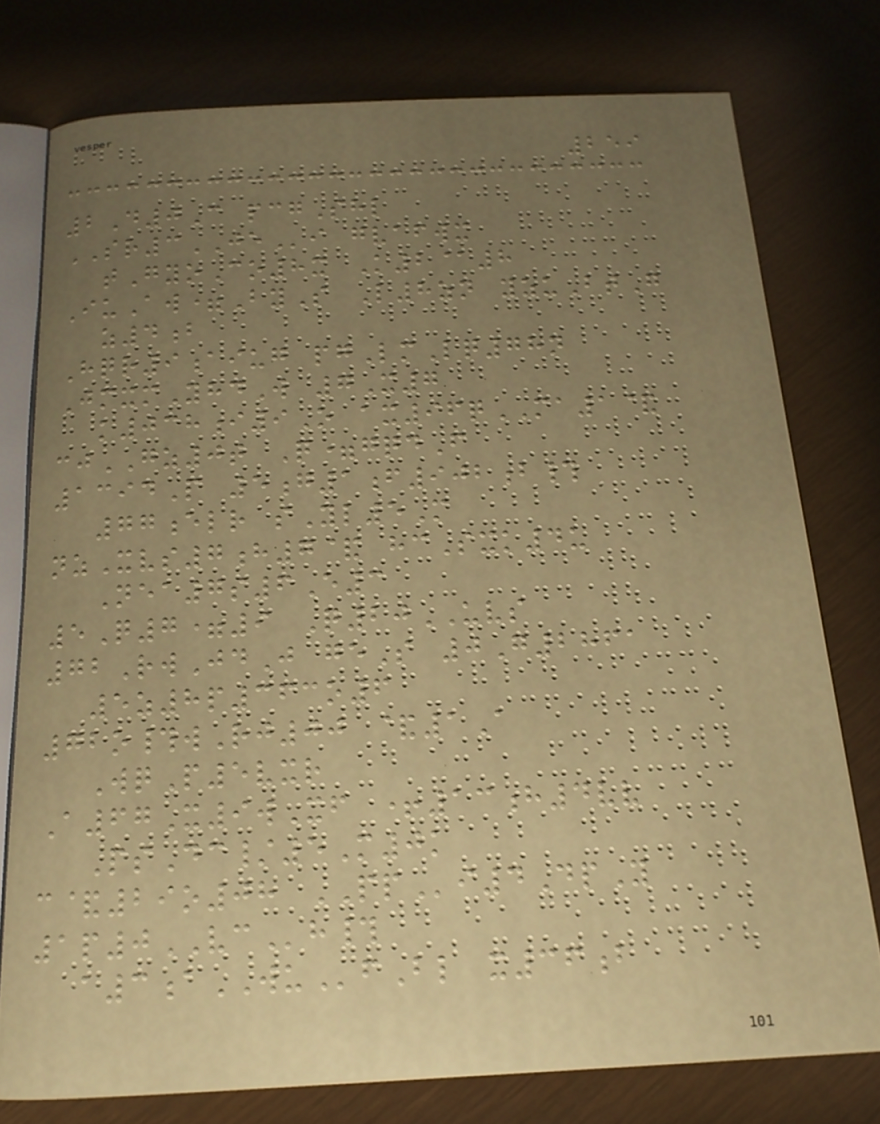259
2D0C pcgShl
SR3JEi gvafwx
tGyoCo8x K2@8
IuAw=ByS L8zn yzuBtG
z4b
Hqr9aiug pgLmLq78n
JmxmYhdW 7X7
k038i9O ax96qMA1&
cjGZ0t Q=gqdF
1394P 5g1f902b#
77elr sYl5M
nzXvs7h7& hcSxk4u
Nea7s6E3
5Q7=9 Q20UVS
72RwJdJ geS 0G2861
5z8p363o6
72o#wRj00 &1A
WqP5vxr
A67X9wXf +13h4vv
PsDc/5M0k
c&29o08 PPi4DpY
1p0VCh#
a3aWUfBl x36b
